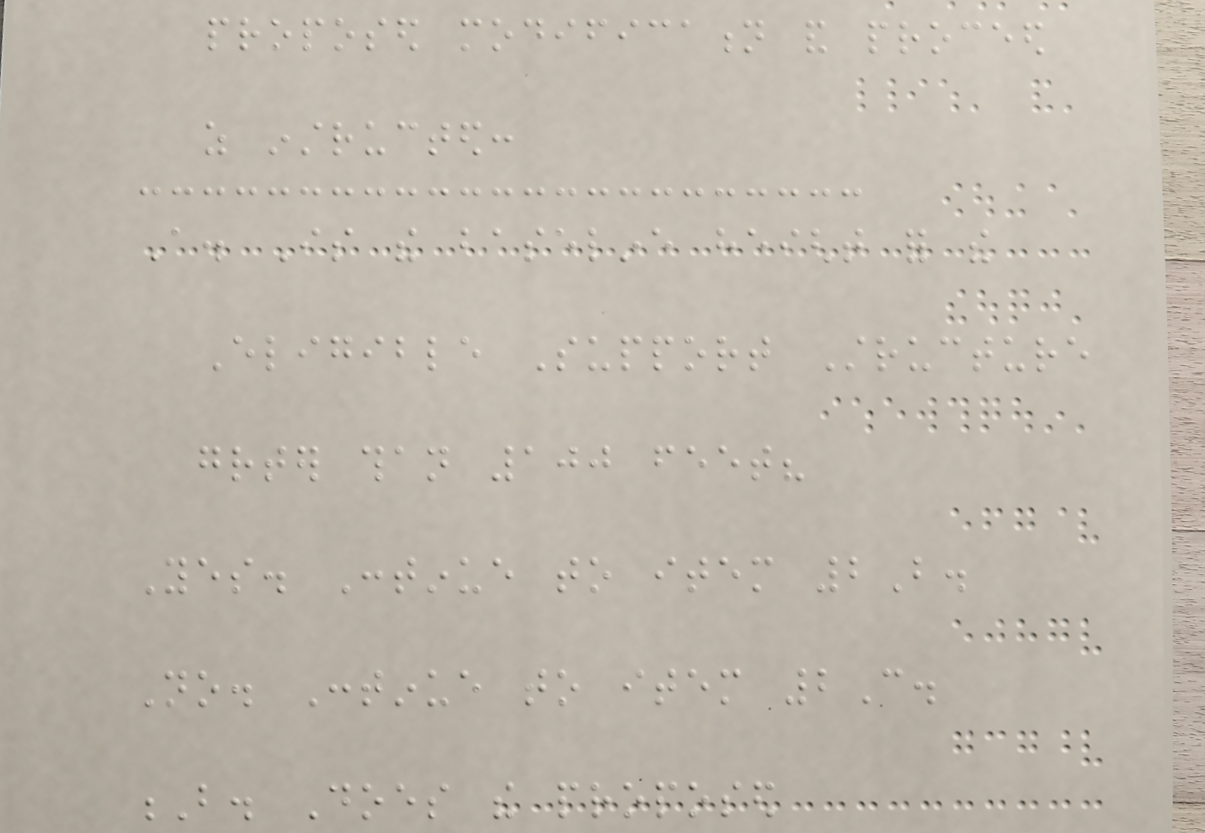proposed modification and proceed
as instructed:
A. Is the baseline height for the
Eligible Support Structure
greater than 100 feet?
Yes. Continue to item 2B.
No. Continue to item 2C.
B. Does the proposed
